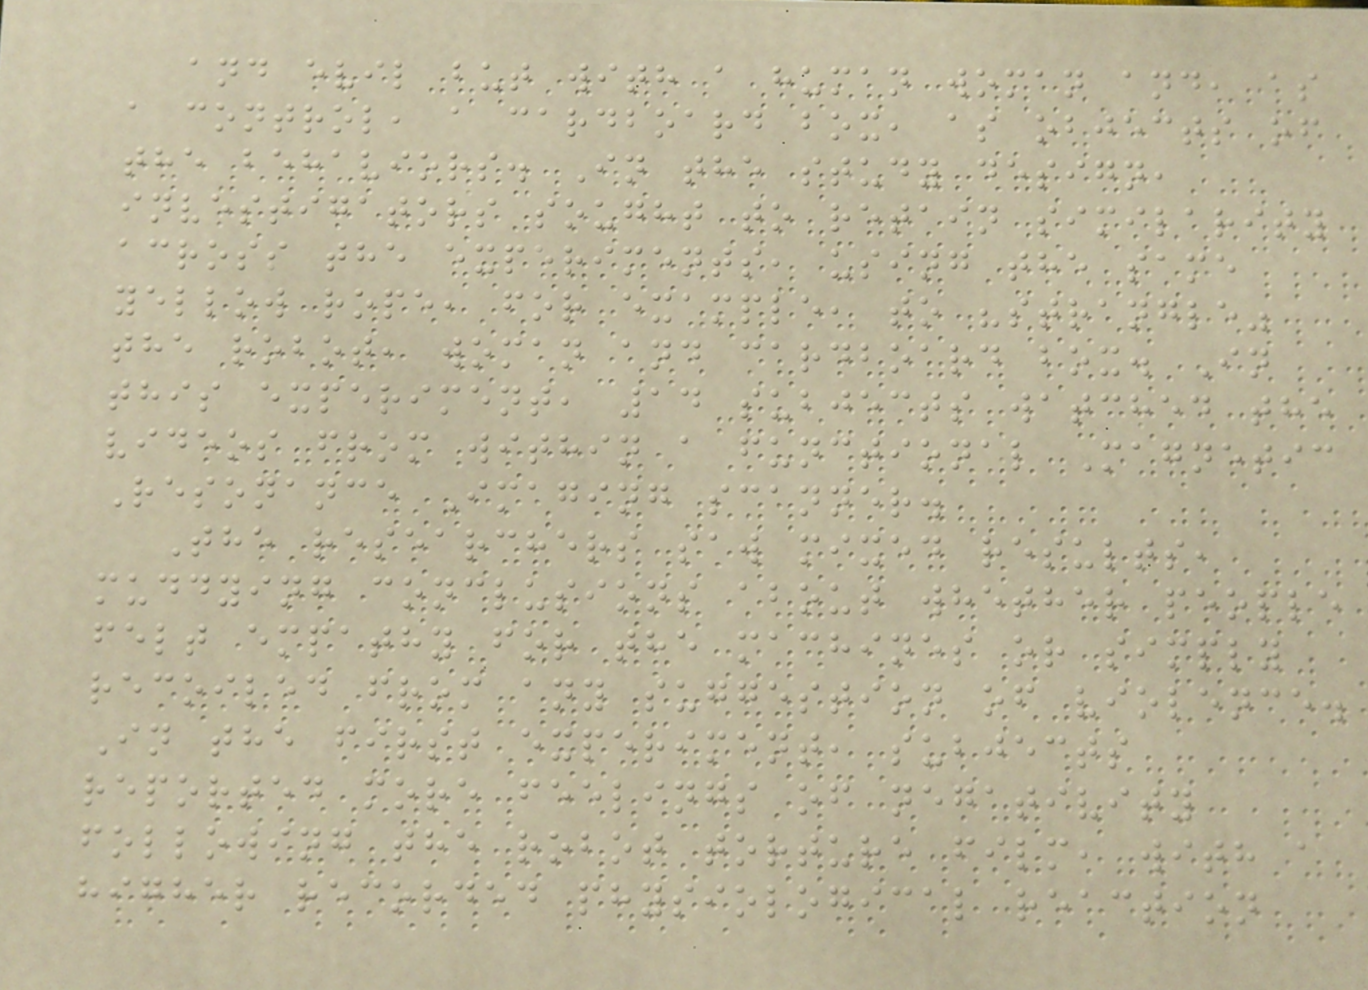and evil but with a human woman and, as
a control, a cardboard box, as objects of
the behaviors. In the study design,
investigators sought to retain similarity
across the experiments, using the same
yellow rope, for example, to "strangle"
the robot, woman and cardboard box. In
this experiment, 14 subjects watched the
videos from within a functional Magnetic
Resonance Imaging scanner.
The researchers saw mixed results,
muddying conclusions about whether people
felt empathy for the machines or simply
recoiled from any suggestion of violence.
In the first experiment, subjects
reported more feelings of negativity
following the robot torture film, with a
higher recorded physiological reaction
